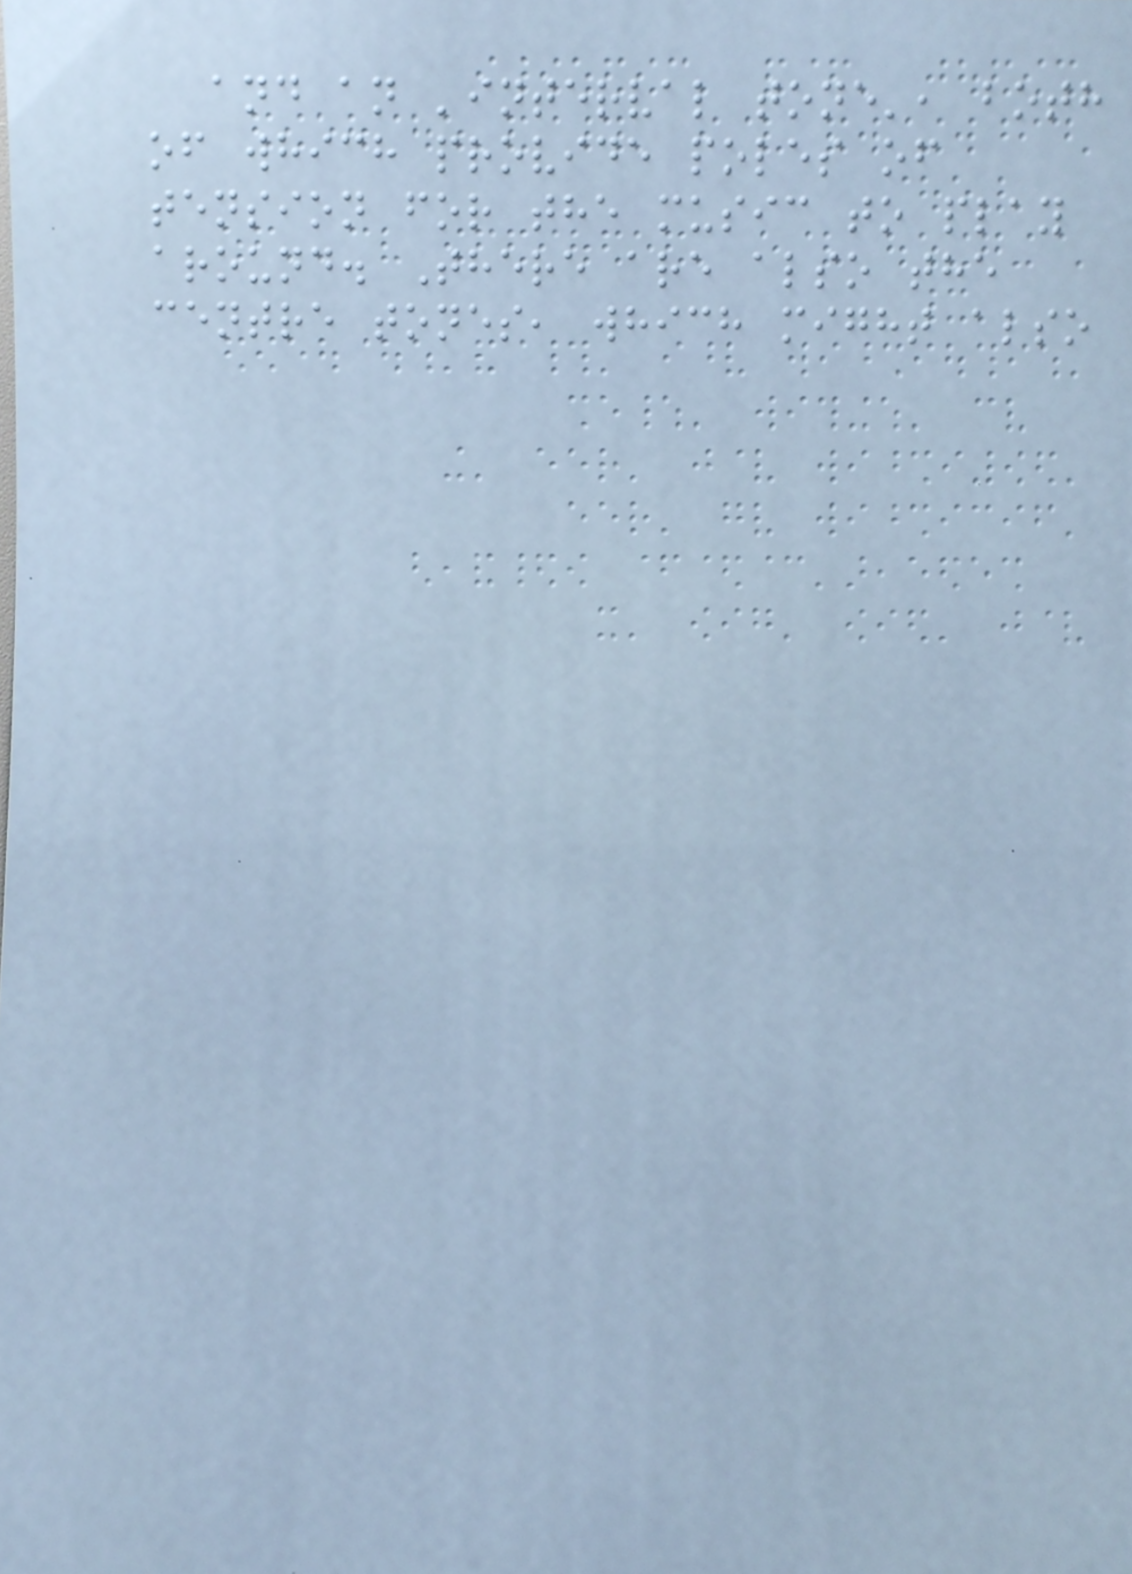and an 'interval tone', both
of which provide poles of
tension for the music to play
around. There are also the
centre tones, which might also
